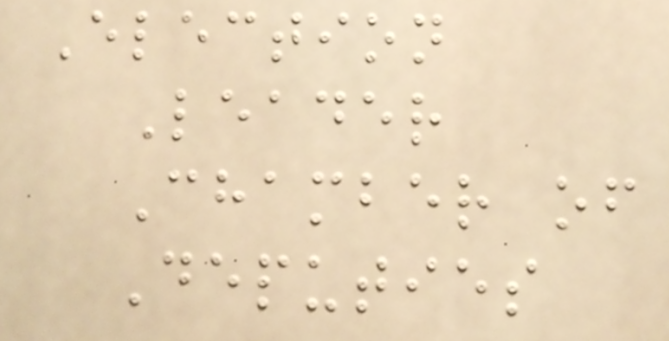Election
Leader
Chamber of
Deputies
